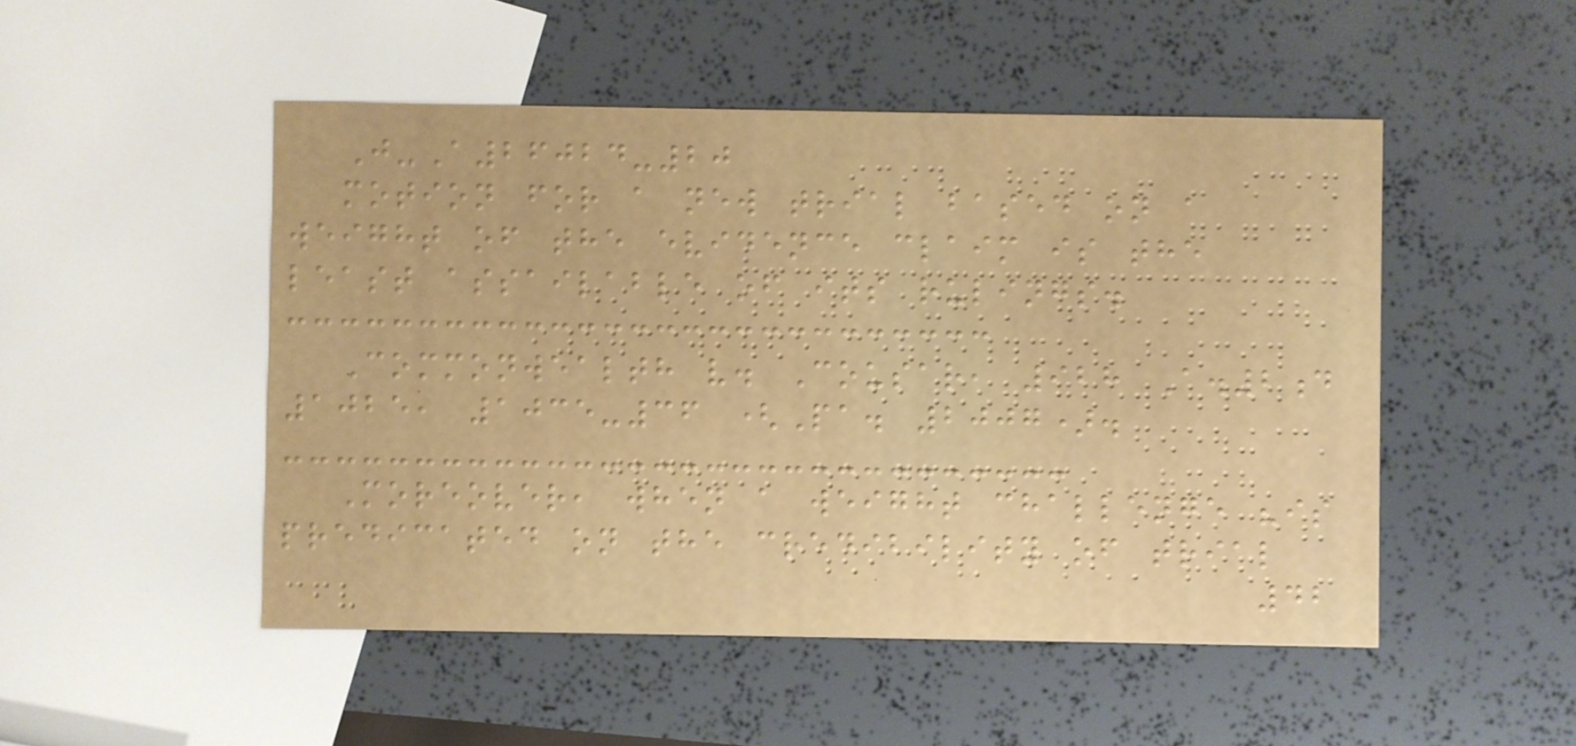J-A26024-20
motion for a new trial based on a
weight of the evidence claim is the
least assailable of its rulings.
Commonwealth v. Cousar, 928 A.2d
1025, 1035-36 (Pa. 2007).
Moreover, when a weight challenge "is
predicated on the credibility of trial
42
